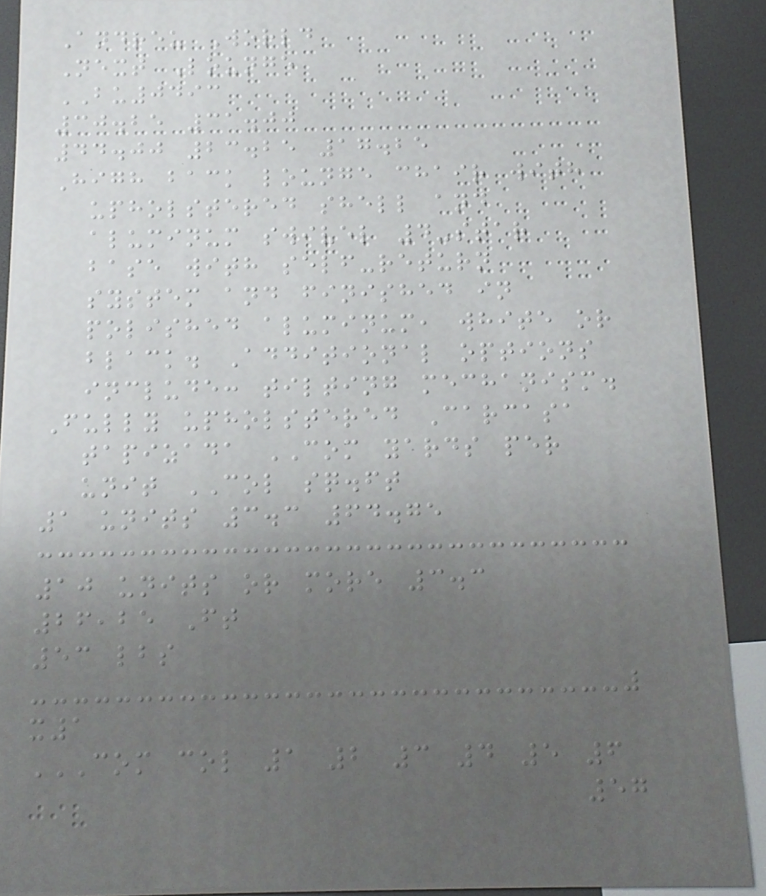Andreu World
Next Lounge
BU0493
30.25 31.00
44.00 23.25 17.25
High back lounge chair with
upholstered shell and
aluminum swivel 4-star
base with self-return
system and finished in
polished aluminum, white or
black. Additional options
include: tilting mechanism.
Fully upholstered Carcasa
tapizada COM yards per
unit COL sq.ft
1 units 3.3 64.75
10 units or more 3.3
26,25 Ft
53 lbs
x1
COM COL 1 2 3 4 5 6
57
